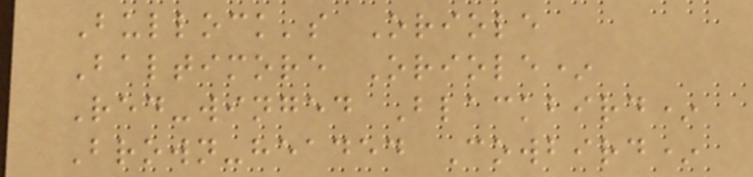Bullock's Oriole
Baltimore Oriole*
Red-winged Blackbird*
Brown-headed Cowbird*
